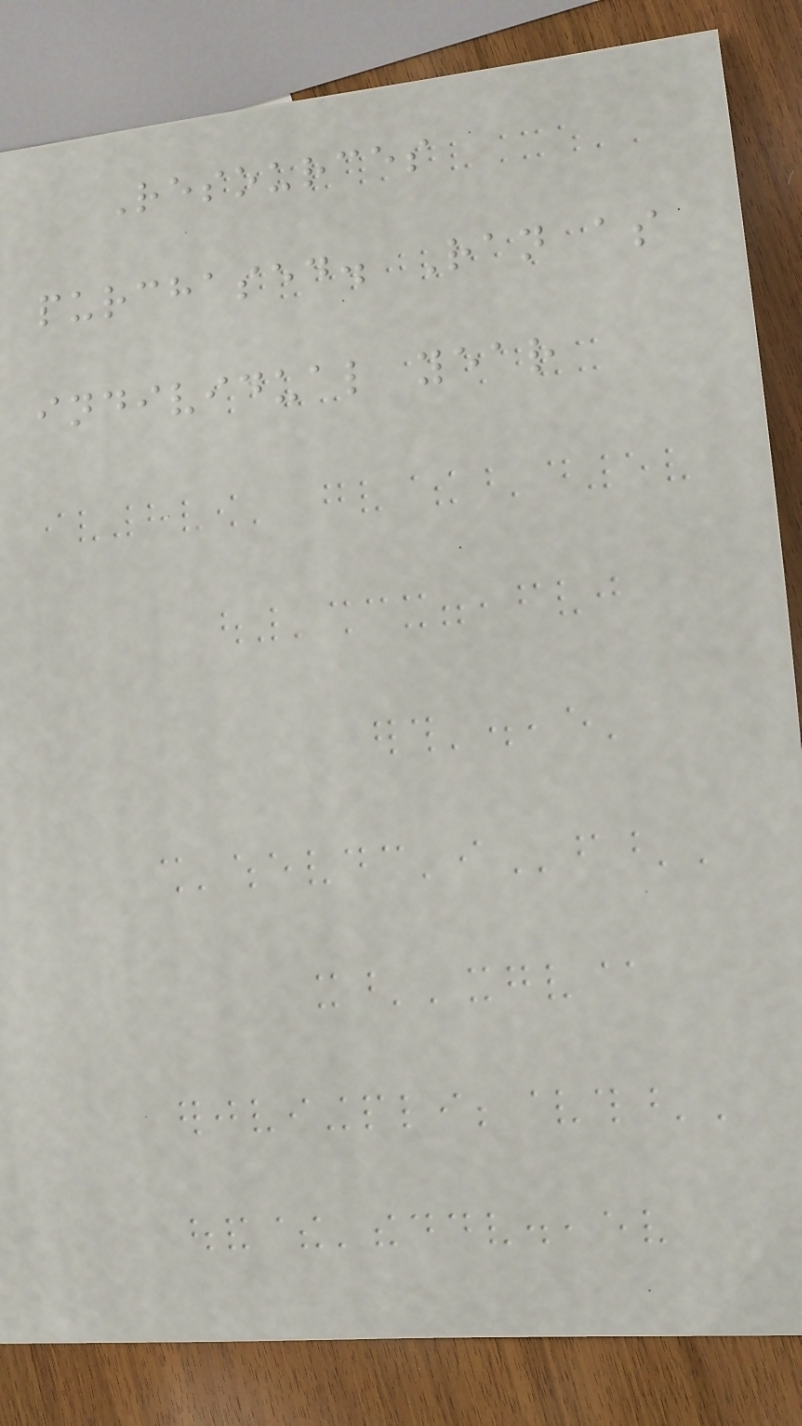Resources
purchased. Ran as
individual year
